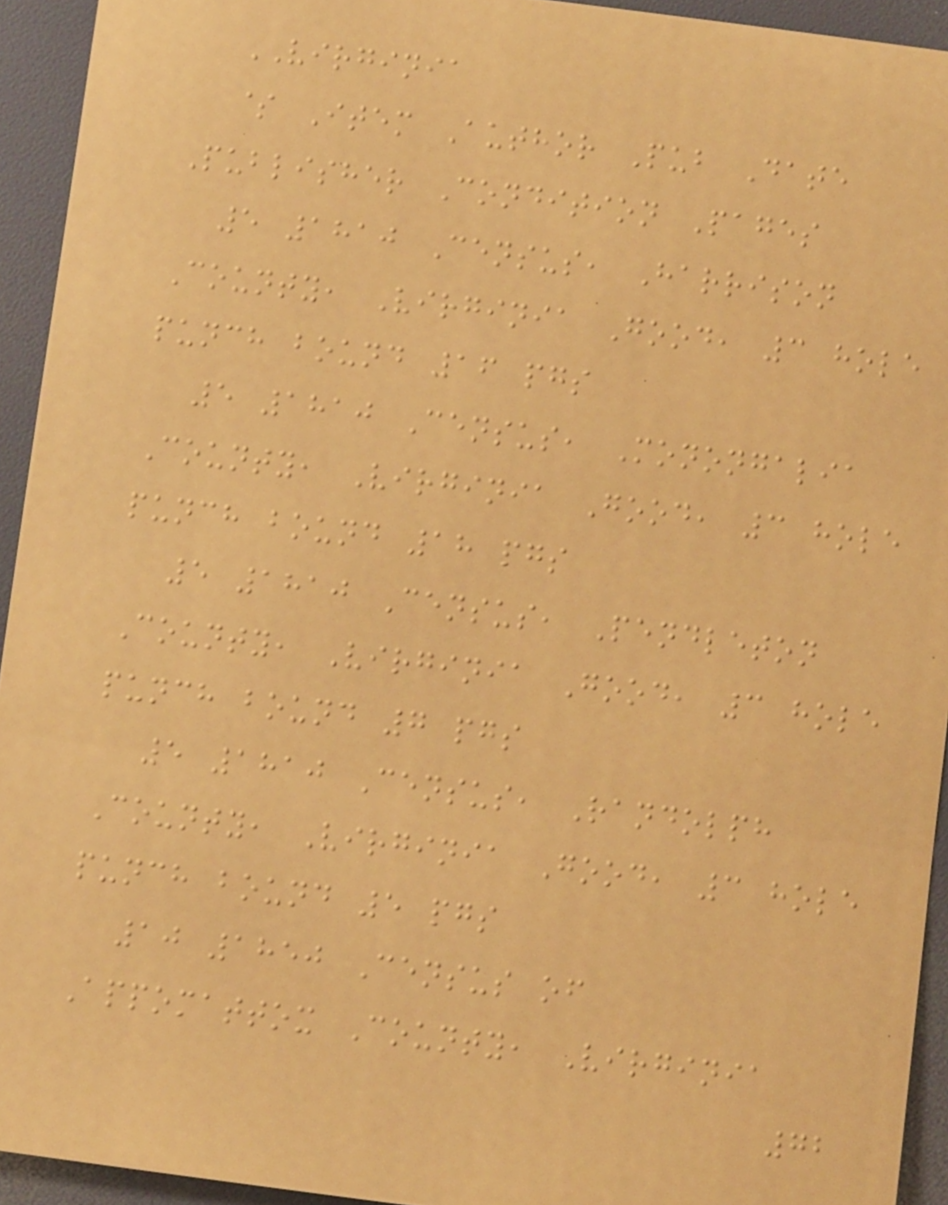VIRGINIA
$ Item Author Pub Date
Publisher Condition Pages
5 1810 Census, Harrison
County, Virginia Good, 3 hole
punch bound 16 pgs
5 1810 Census, Monongalia
County, Virginia Good, 3 hole
punch bound 18 pgs
5 1810 Census, Pendleton
County, Virginia Good, 3 hole
punch bound 7 pgs
5 1810 Census, Randolph
County, Virginia Good, 3 hole
punch bound 5 pgs
10 1850 Census of
Appomattox County, Virginia
72
